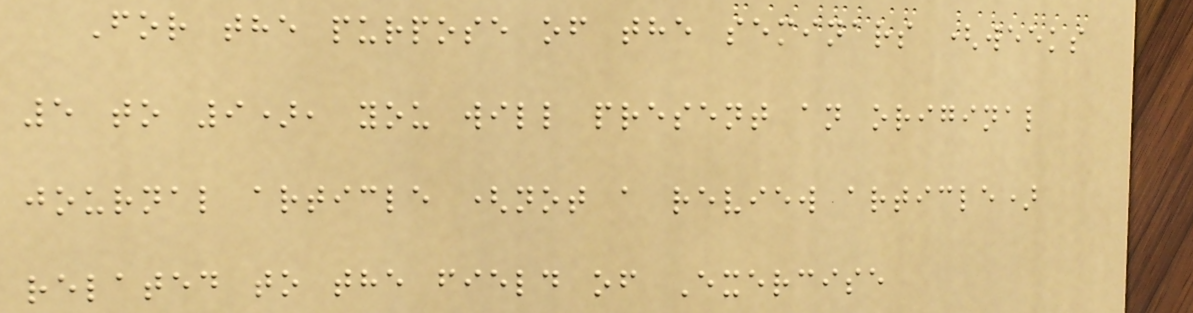For the purpose of the seminars (weeks
5 to 9), you will present an original
journal article (not a review article)
related to the field of Exercise
